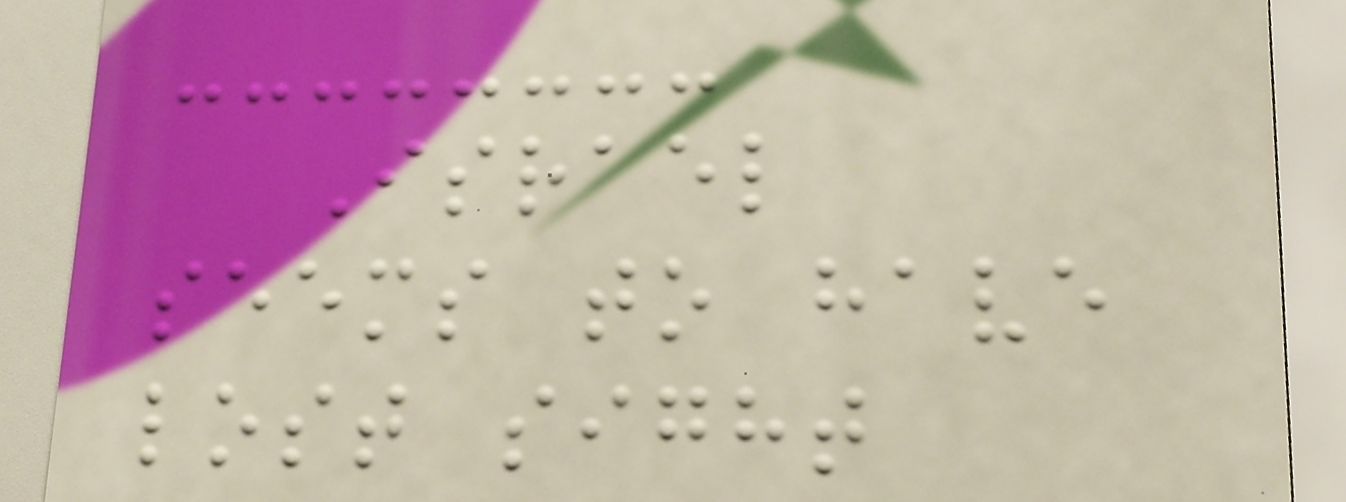Israel
seems to have
lost sight
